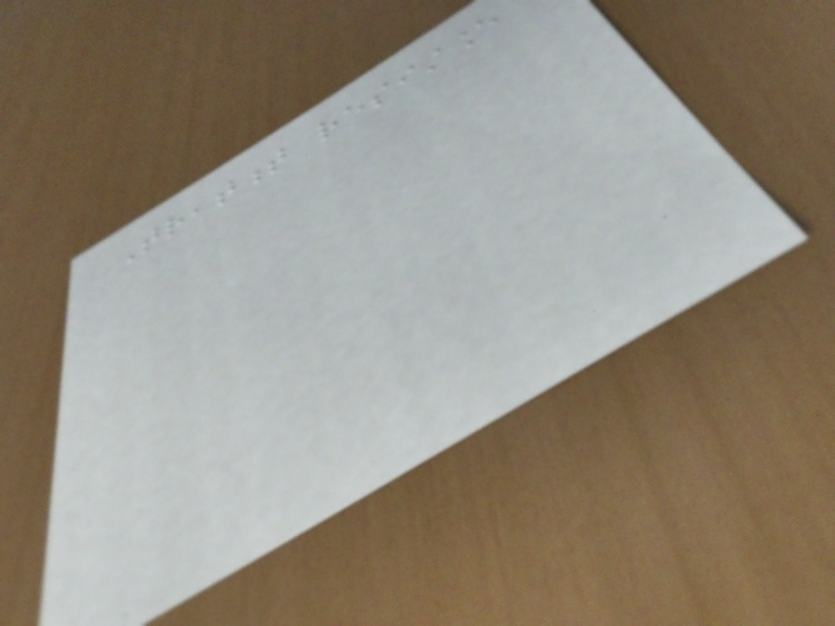Treatment resistance
